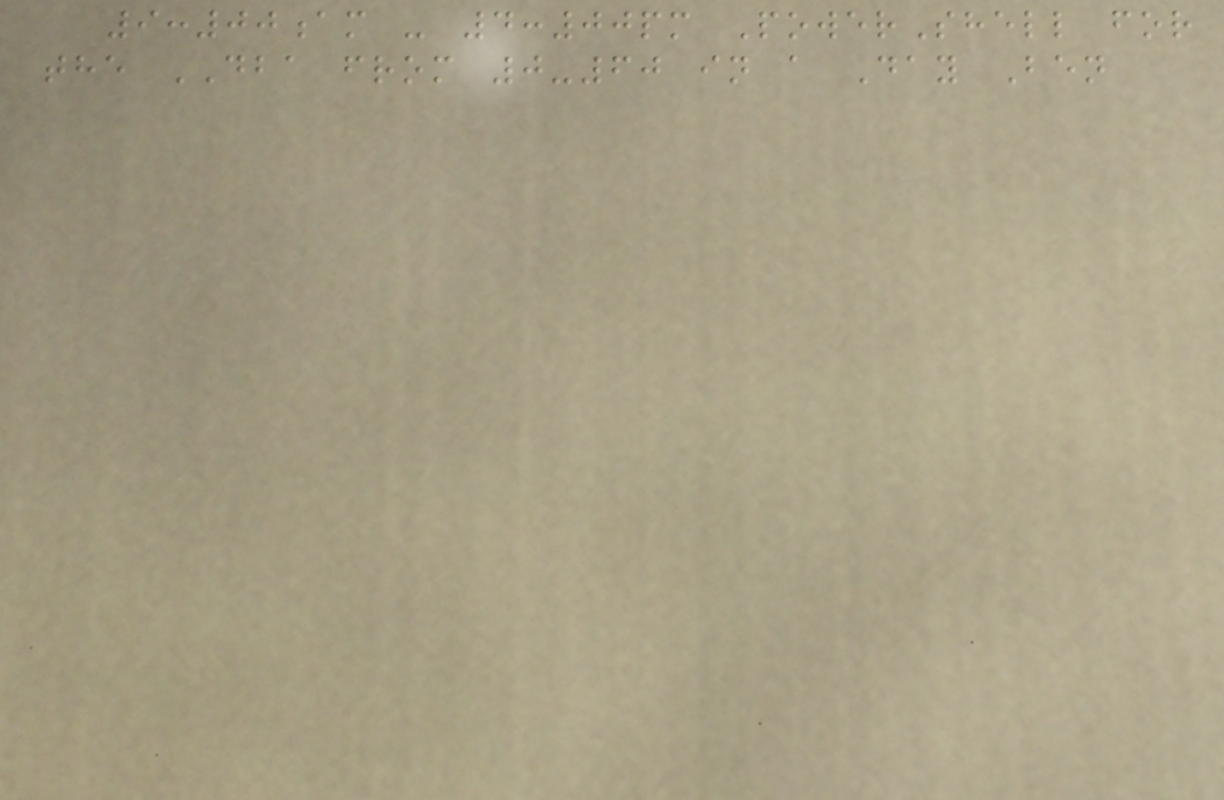9:00am - 4:00pm PowerShell for
the DBA from 0-60 in a Day Ben
